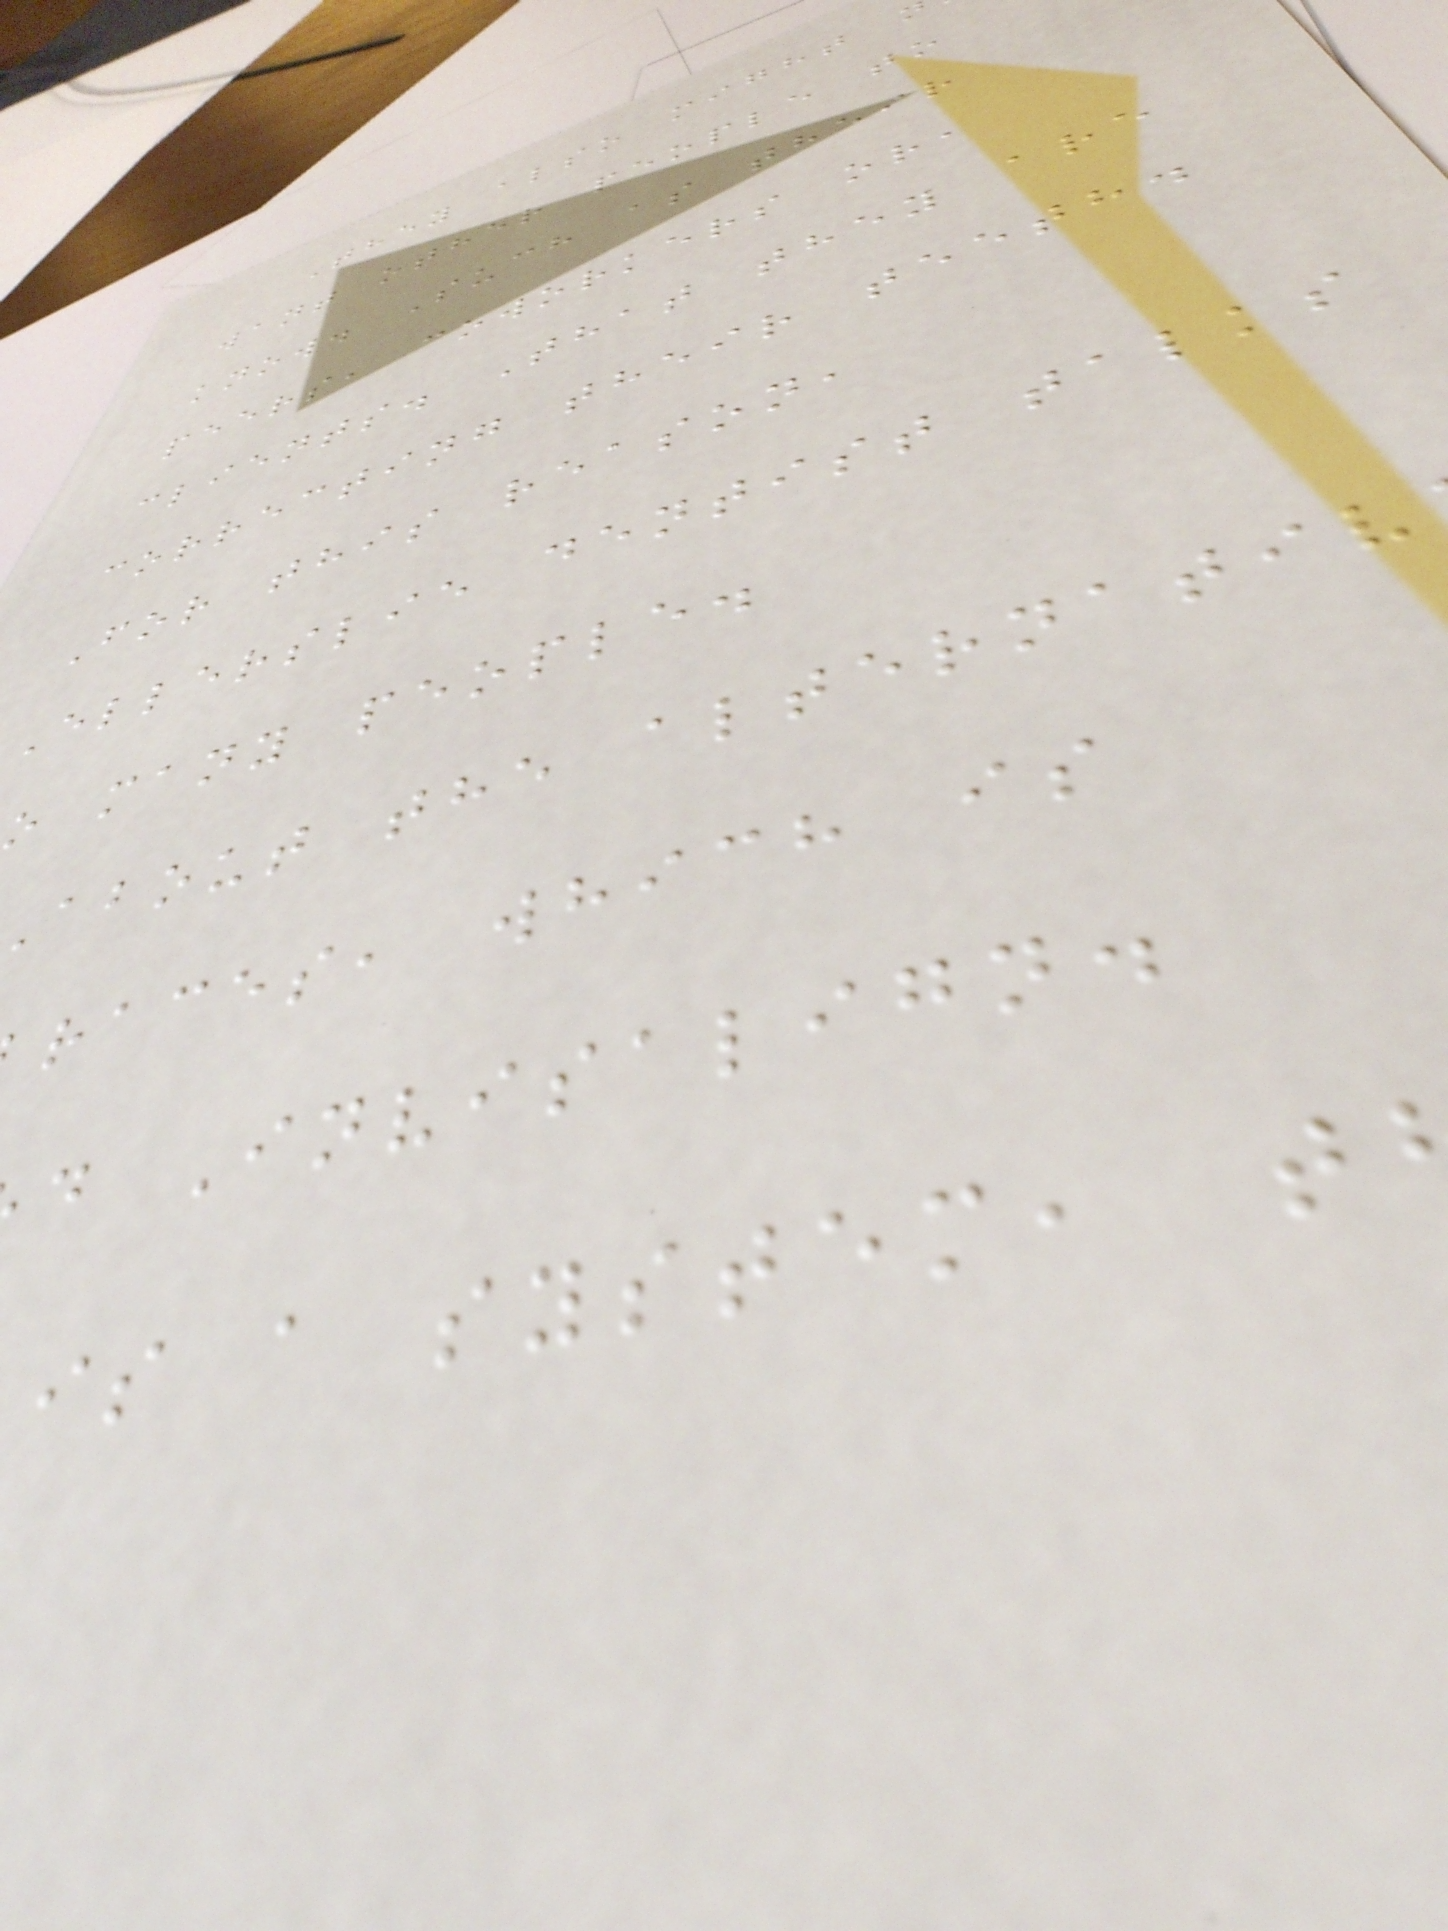They also might
want other people to
know. Such as their
peers, coworkers or,
clients. That they are
correcting their teeth.
For this reason,
Ellerslie dentist talks
o many people.
about the alternativ
races, which is
d Invisalign.
is a system, t
